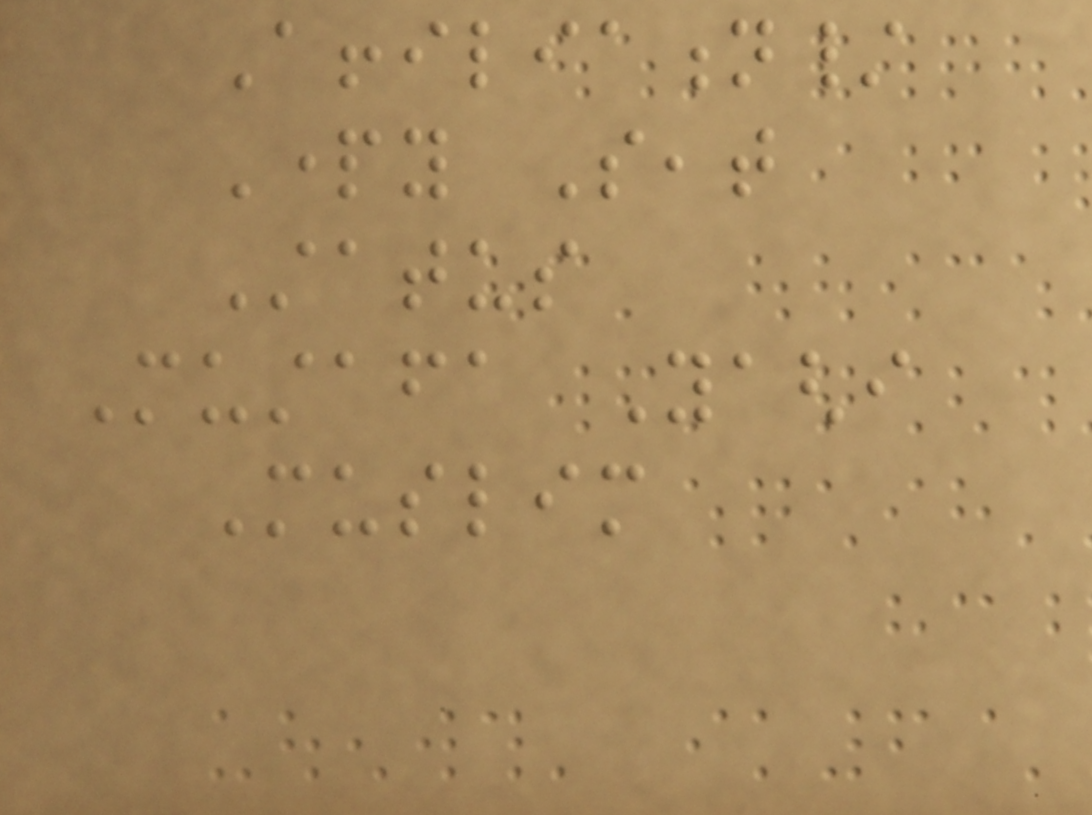Affiliation/
Party Seat
Status
Mustafa Yaghi
Muslim
